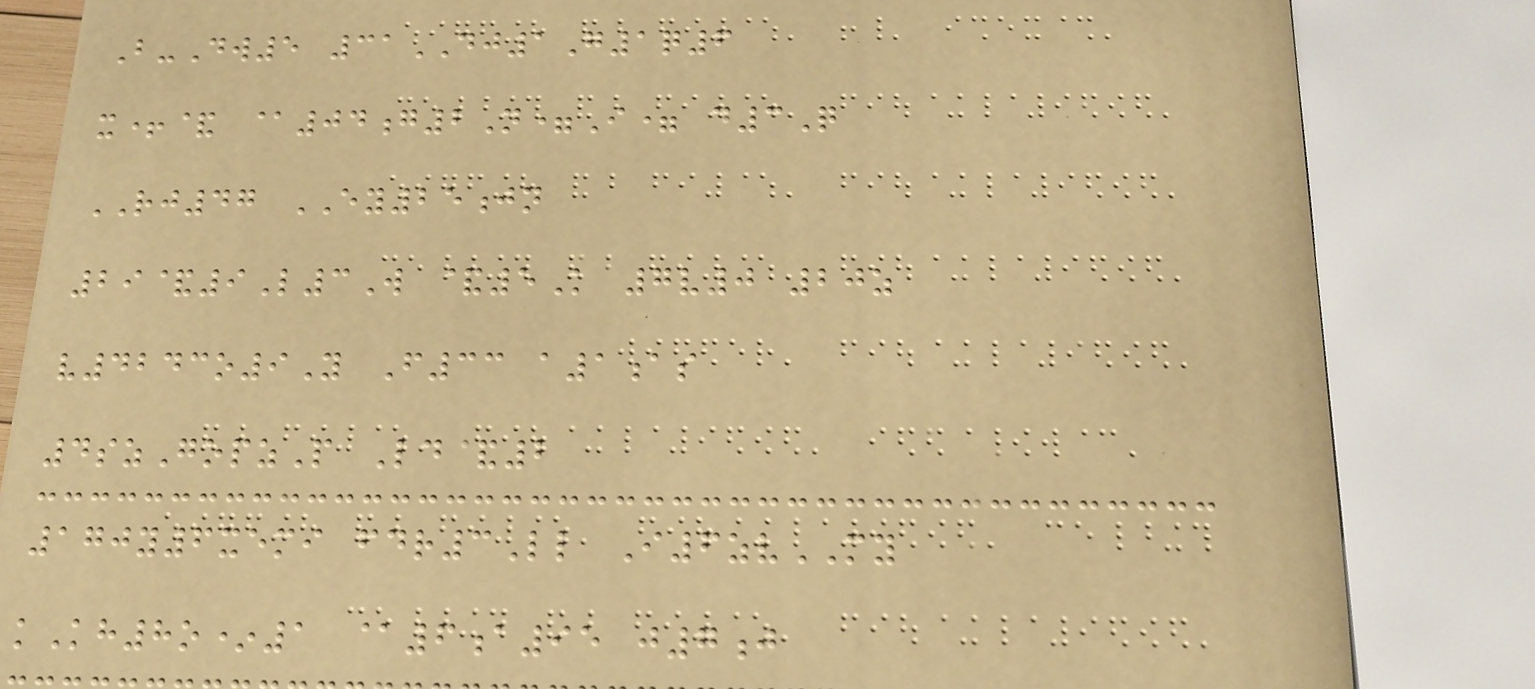B-Dw5 31DJ1G1q6
x+& @04g2N=I= d3Q
RJ47 EY25jn
29&9L3W &5K 7v0 20z
v4243o9Y F33 a1as
4szGopzP Ld&2
170y6xemi fdr3Ll I6zvMY
kKh8o*1 @6a95 j7j
